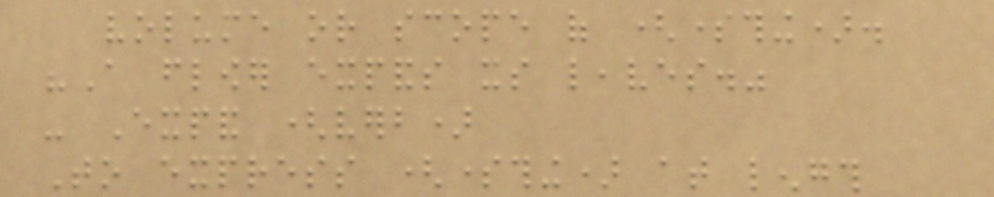volume or scope of (something).
"A flower expands its leaves."
- Expand (verb)
To express (something) at length
